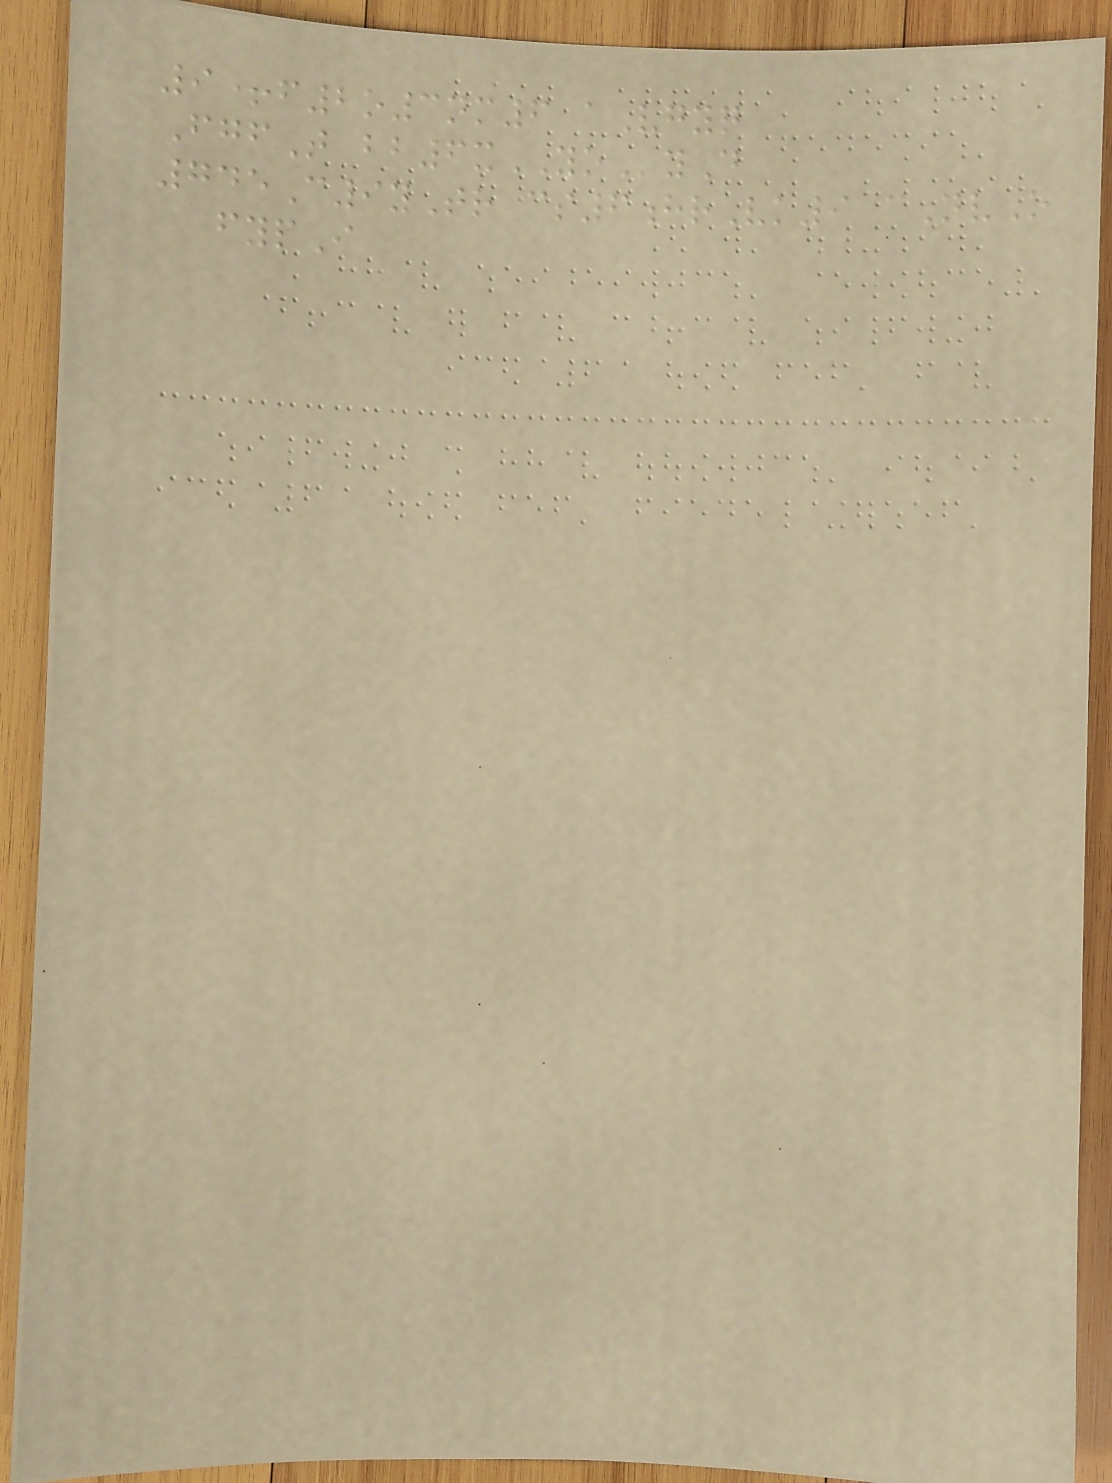9+f2o3nm6 aVgyq
FgfT bb6xYOyD
745C9yTr cs6hrVk9 cNvO
fypI
